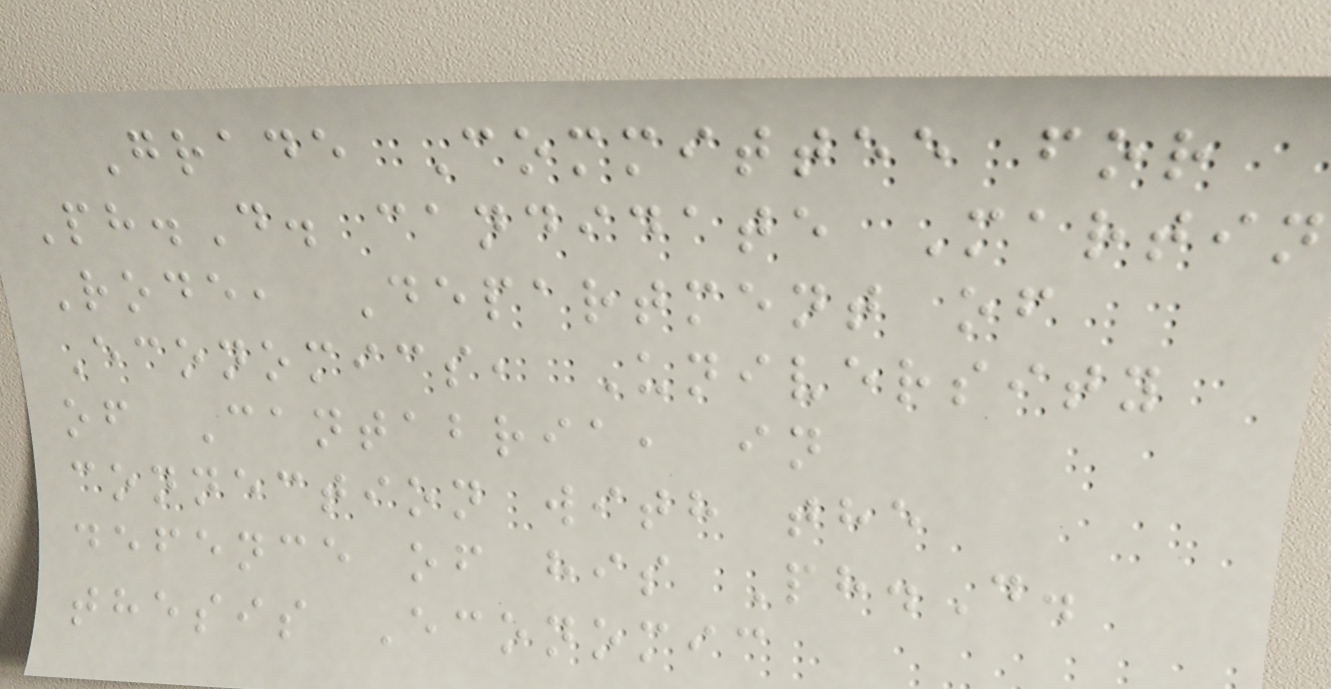Grade Committee for
Ph.D. candidate Martin
Rode, Department of
Economics, University
of Cantabria, in
connection with the
defence of his Ph.D.
thesis Economic
